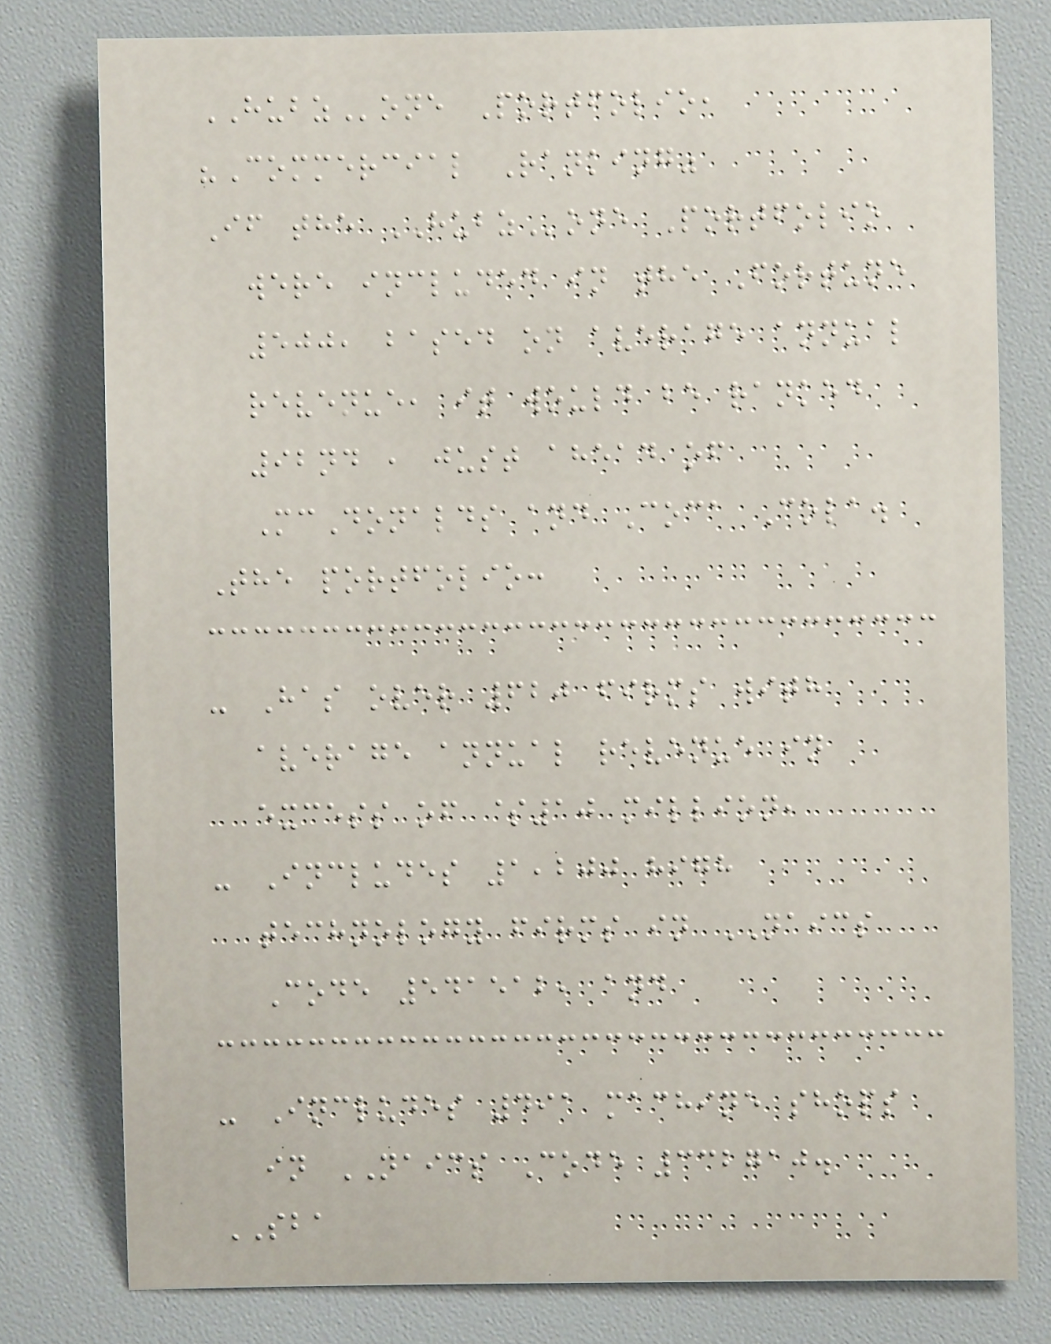HUBZone Portfolio,
"Commercial Ranking"
If the HUBZone Portfolio
were included in the Fortune
500, based on average annual
revenue, it would be ranked
92nd , just ahead of
McDonalds and Coca Cola.
The portfolio:
- Has over 620 firms with
average annual revenue in
excess of $10 million,
- Includes 1,200 high
technology firms in NAICS
Code 541512, and
- Includes 491 machine shops
in NAICS Code 332710.
SBA
